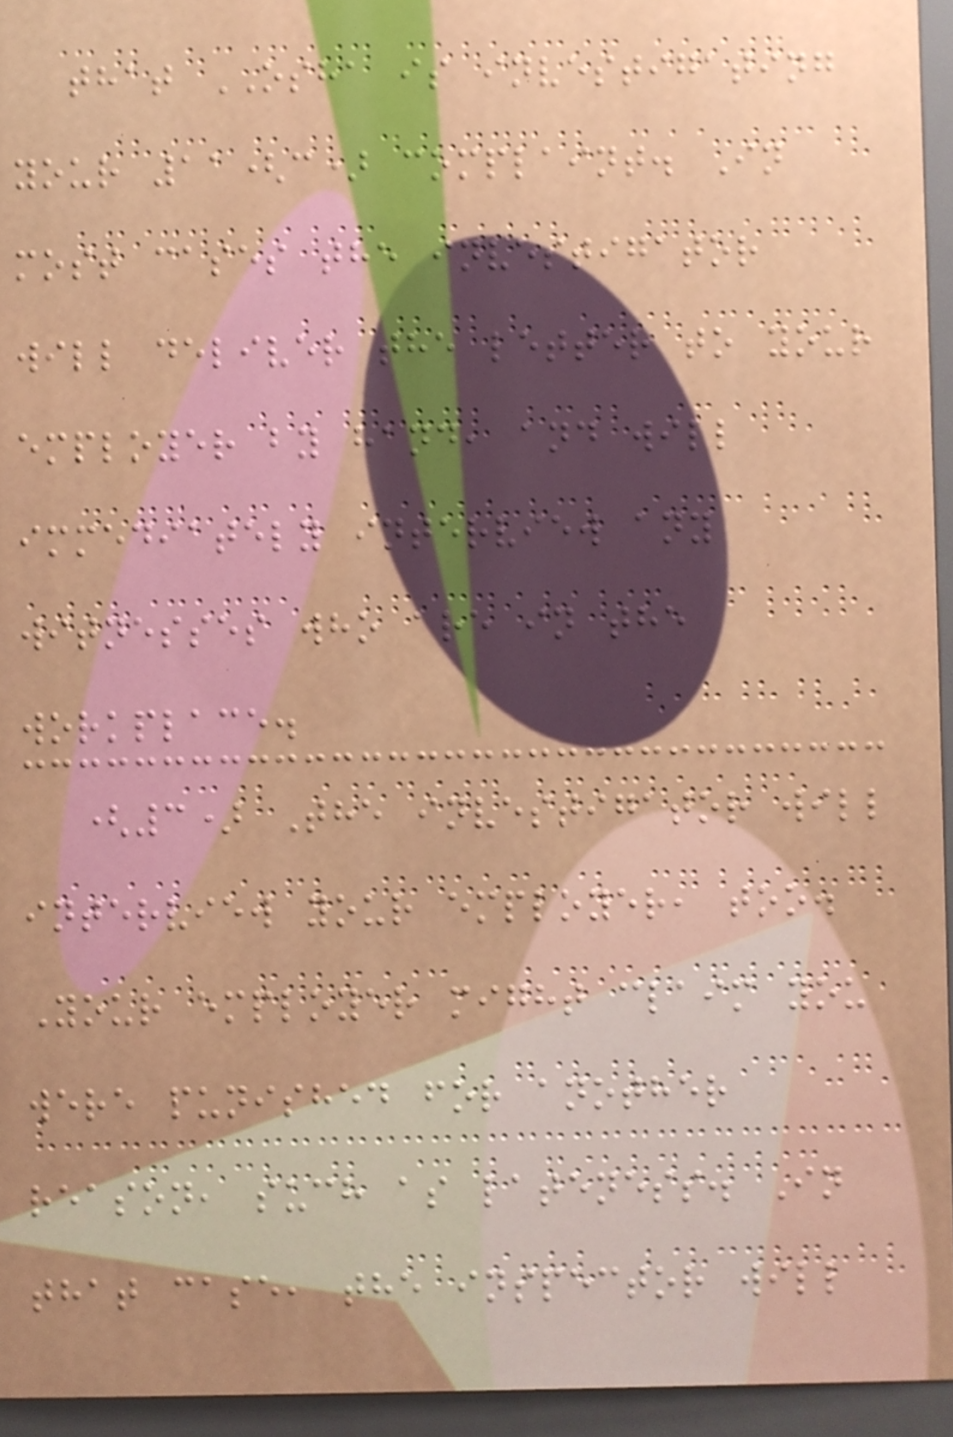that OSHA is investigating
your 11(c) complaint. In
most cases the investigator
will deliver the letter to your
employer by hand, and will
immediately interview any
witnesses who are in the
workplace.
(3) The investigator will
interview your employer, too.
Your employer might claim you
were punished for another
reason, such as lateness. In
that case, the inspector will
